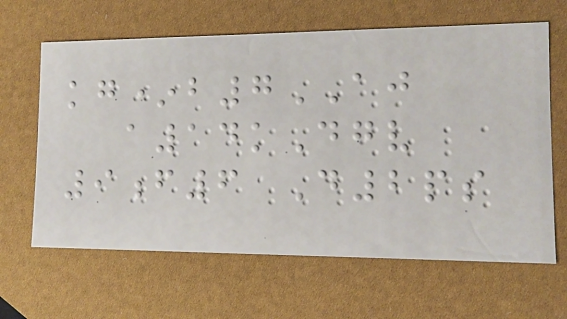kg*b7AJ
a14kDgv
9f6 D2ps
